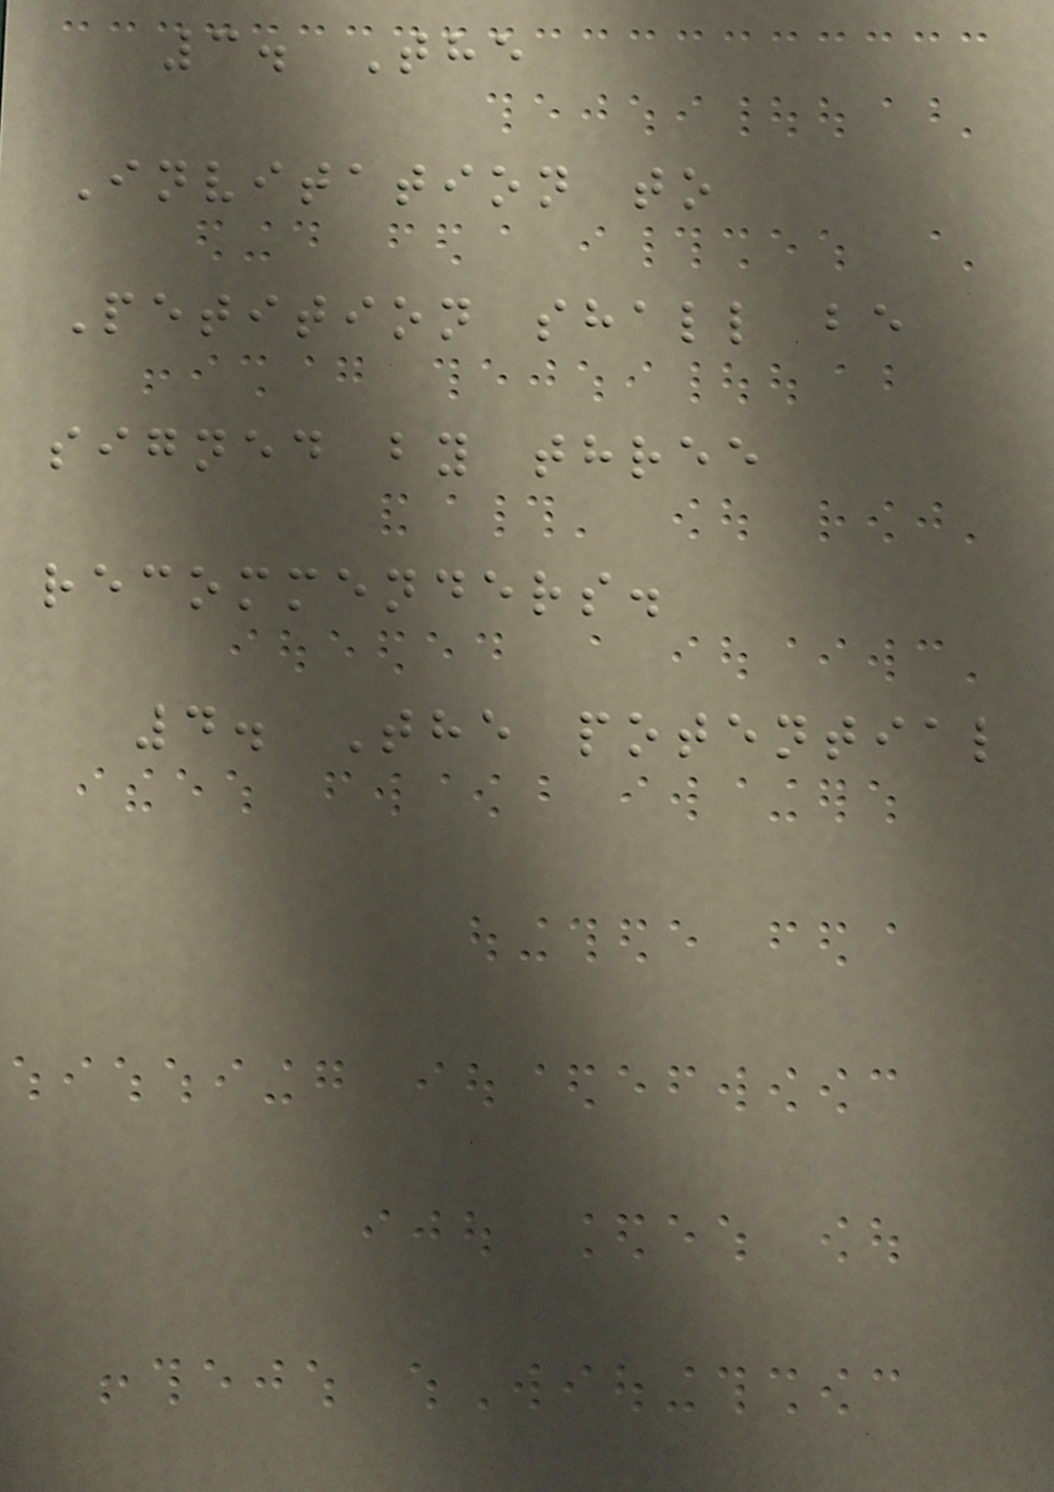3. The
Invitation to
Petition shall be
signed by three
recommenders.
4. The potential
